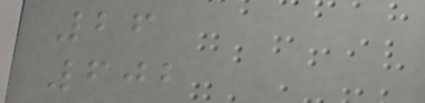26
602
